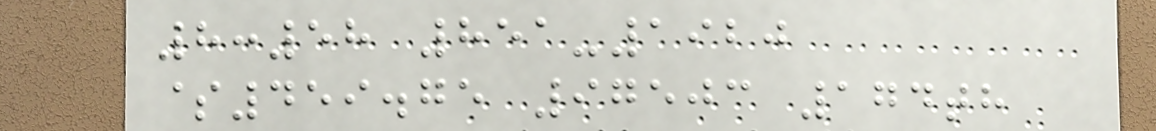8:58 851-1920
$459.75 97503 174th
